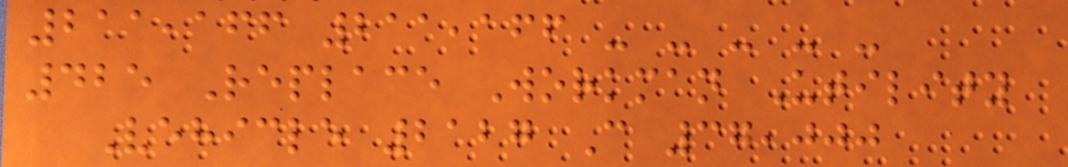211,166 211,166 - - - - -
425 Replace Workman Utility
Vehicle 2127 C 37,000
